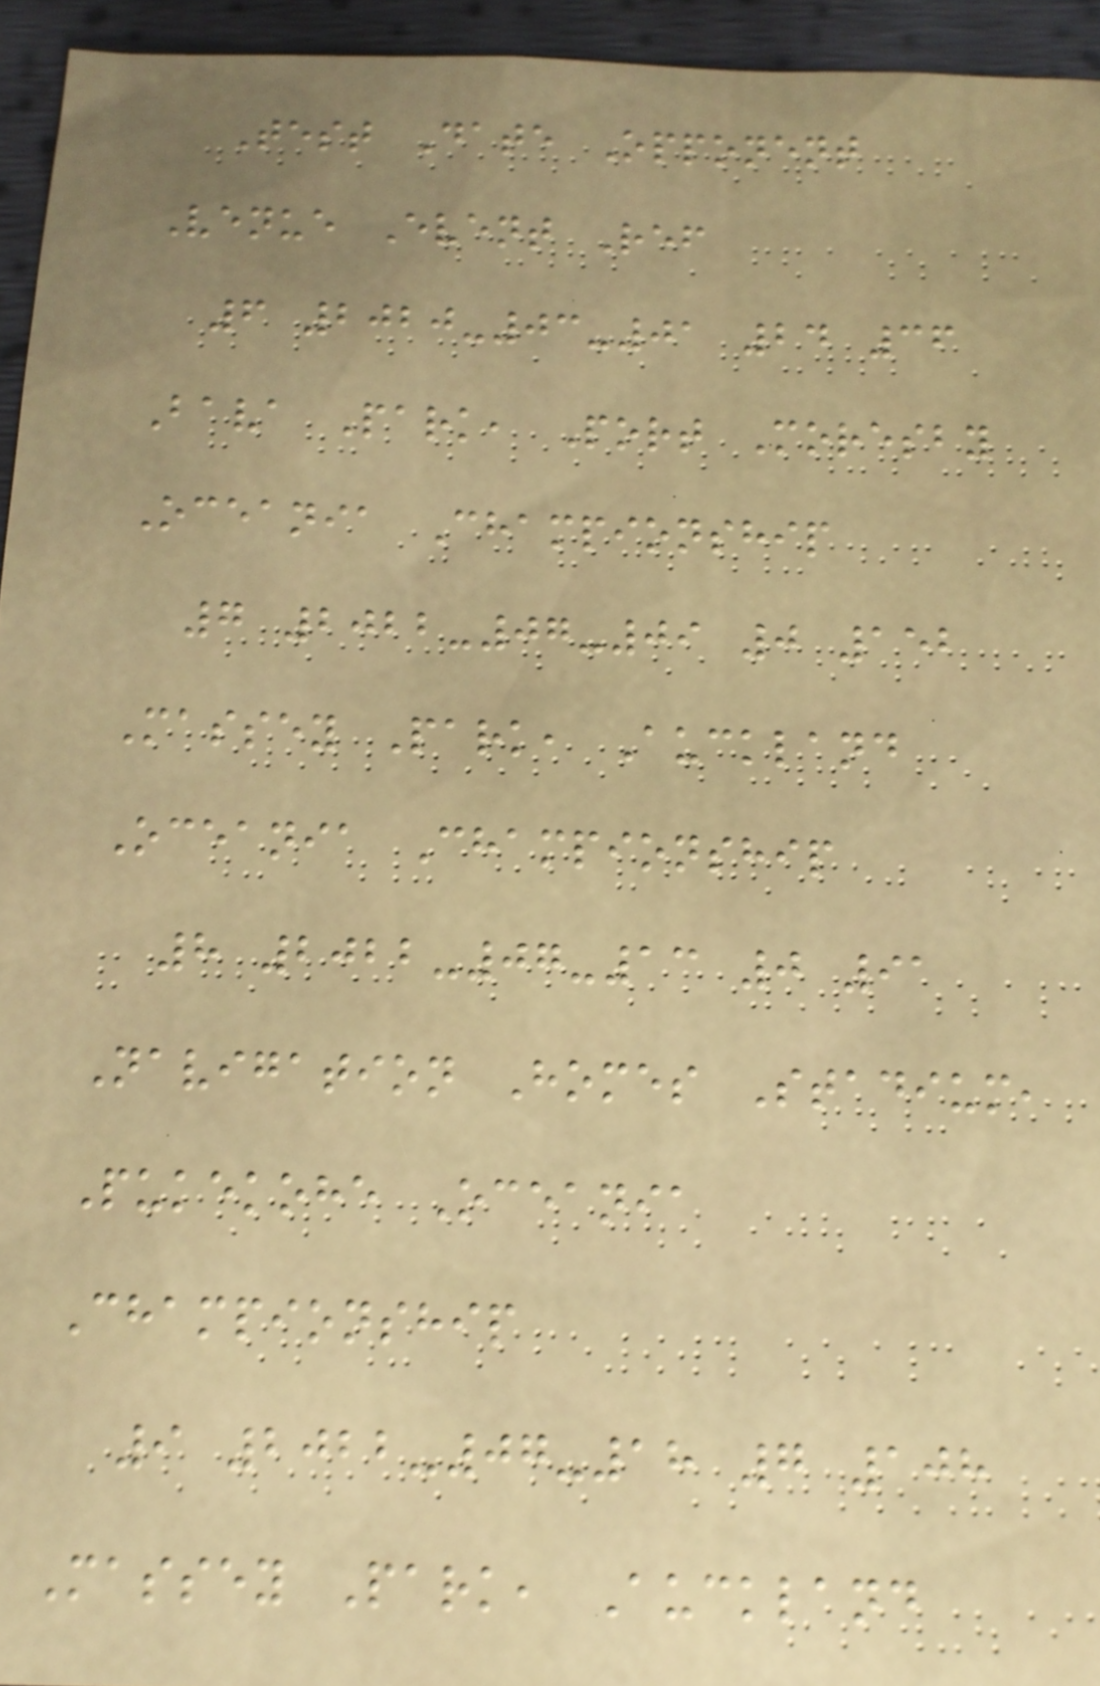Test Date Opponent
Venue Event Ref
6 2020-03-01 24 36
Bava Park, Port Moresby
Oceania Championship
7 2022-07-09 0 152
Massey Park, Auckland
Oceania Championship
8 2022-07-13 0 91
Navigation Homes Stadium,
Pukekohe Oceania
Championship
9 2022-07-18 7 108
Massey Park, Auckland
